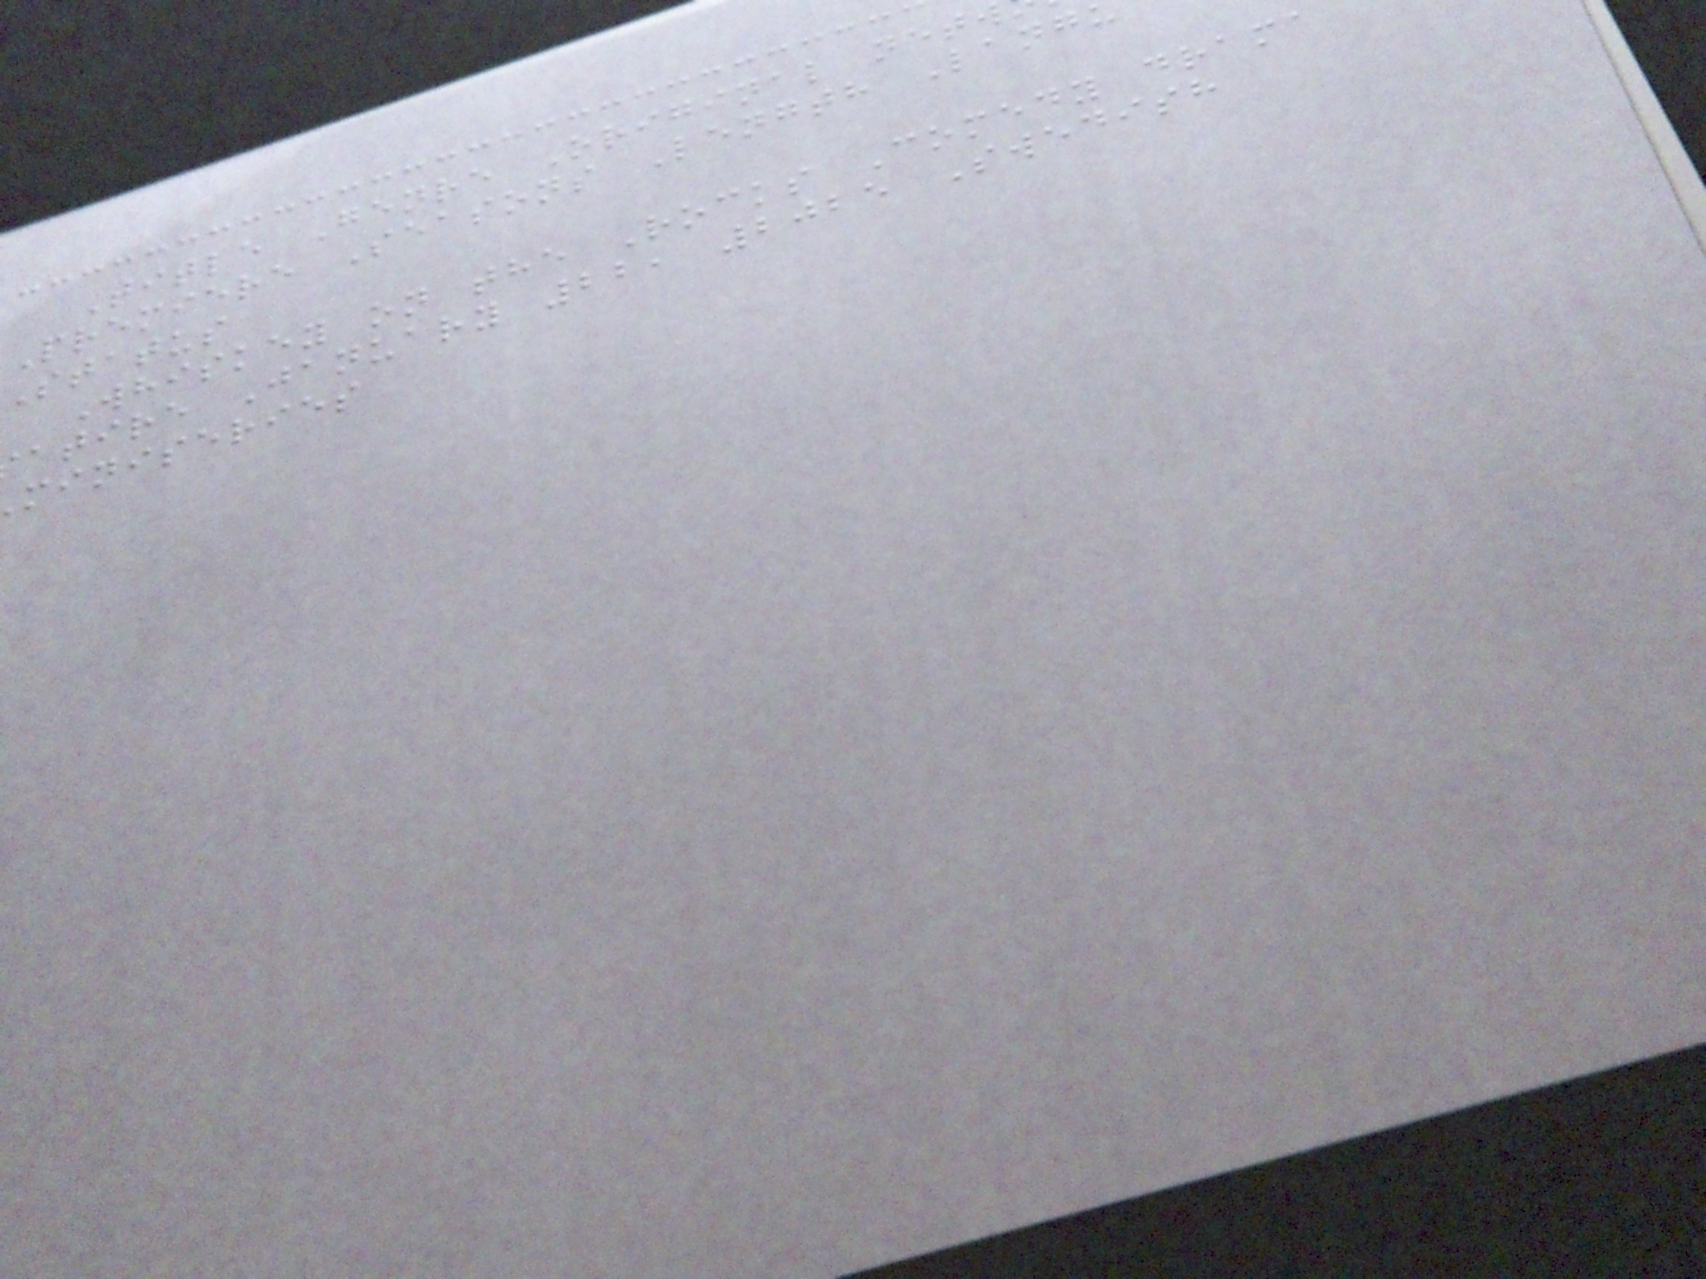Title Genre Original netw
Premiere Seasons Length Lang
Status
Whiskey on the Rocks Comedy drama
atire January 22, 2025 Swedish
miniseries
